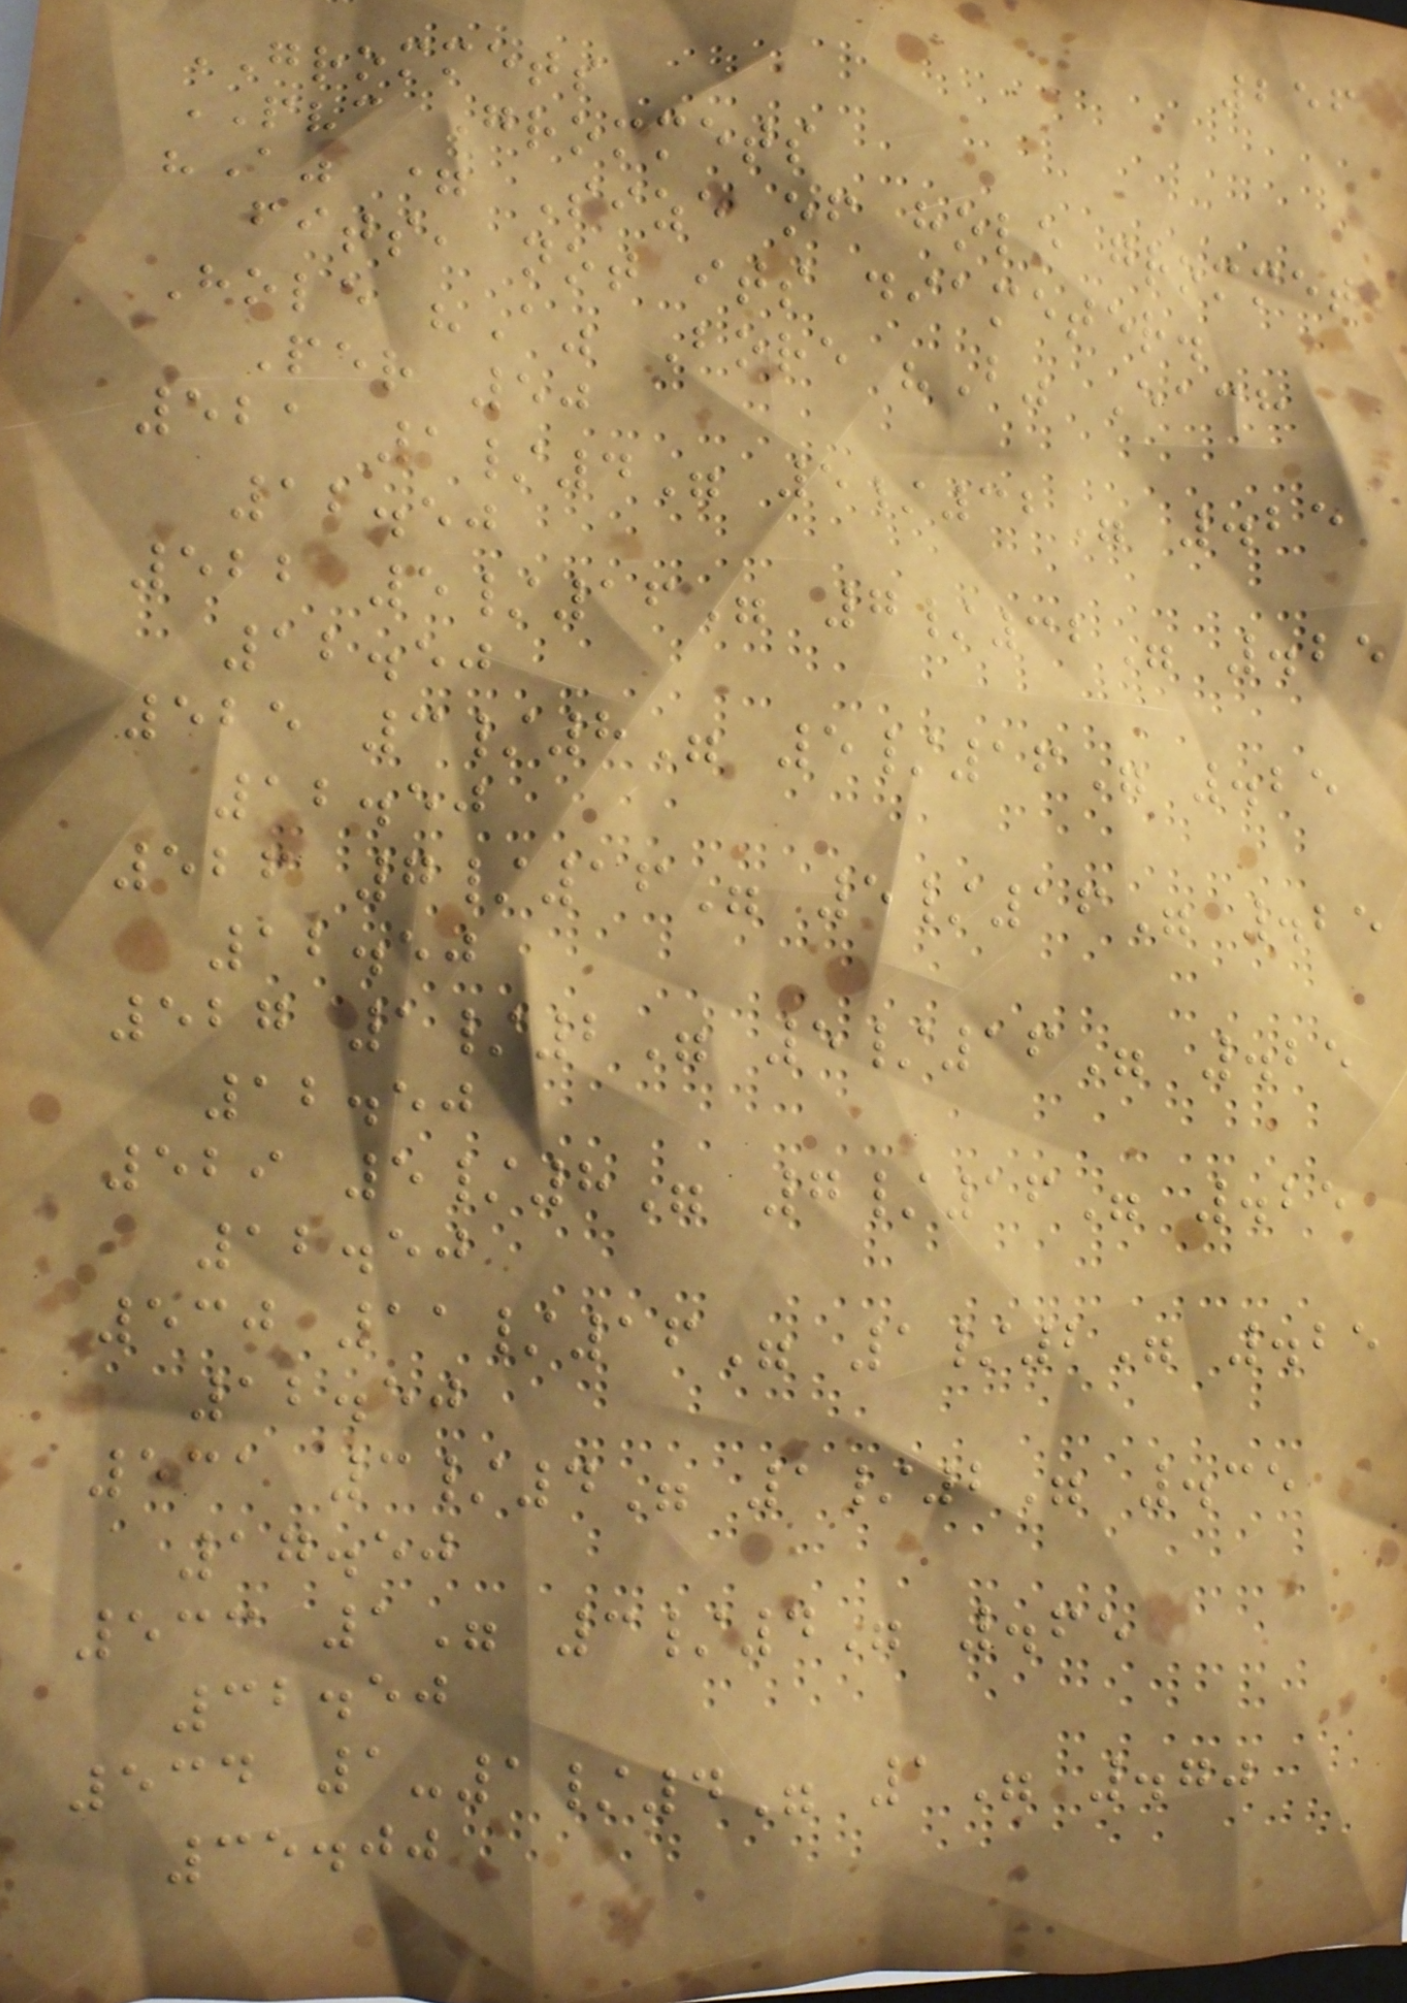256
GROMMETS
PVC Grommets
"A" = Size of hole grommet
fits, not its diameter.
Hole "A" Bore "B" Each
Per 50
521 1/4" 5/32" .25
12.50
522 5/16" 7/32" .25
12.50
525 3/8" 5/16" .25
12.50
526 7/16" 5/16" .25
12.50
527 1/2" 5/16" .25
12.50
529 5/8" 7/16" .25
12.50
530 11/16" 1/2" .25
12.50
531 3/4" 1/2" .35
17.50
533 1" 3/4" .65
32.50
534 1-1/4" 1" .70
35.00
